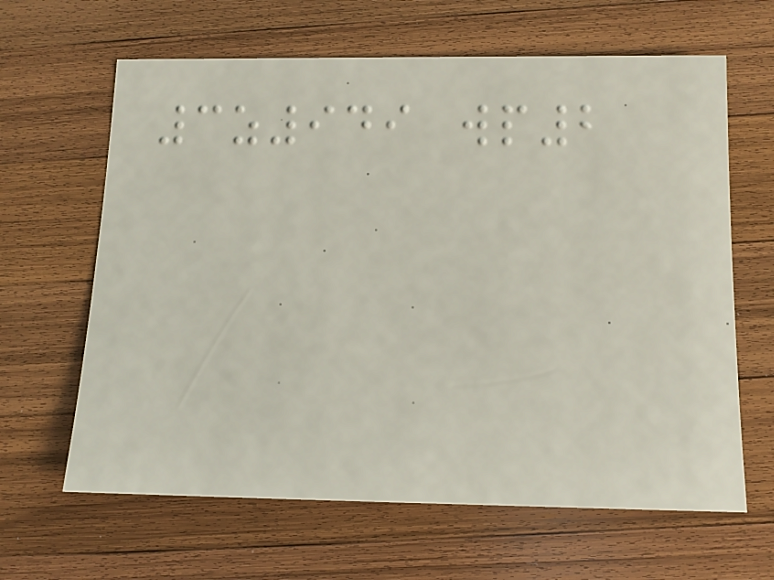3z949 wp2
